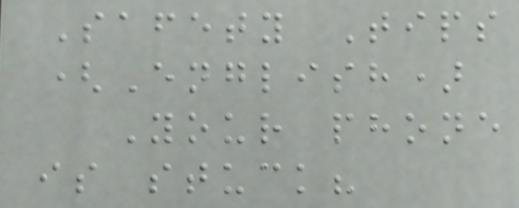Safety Tips
(English)
Your phone
is stuck?
